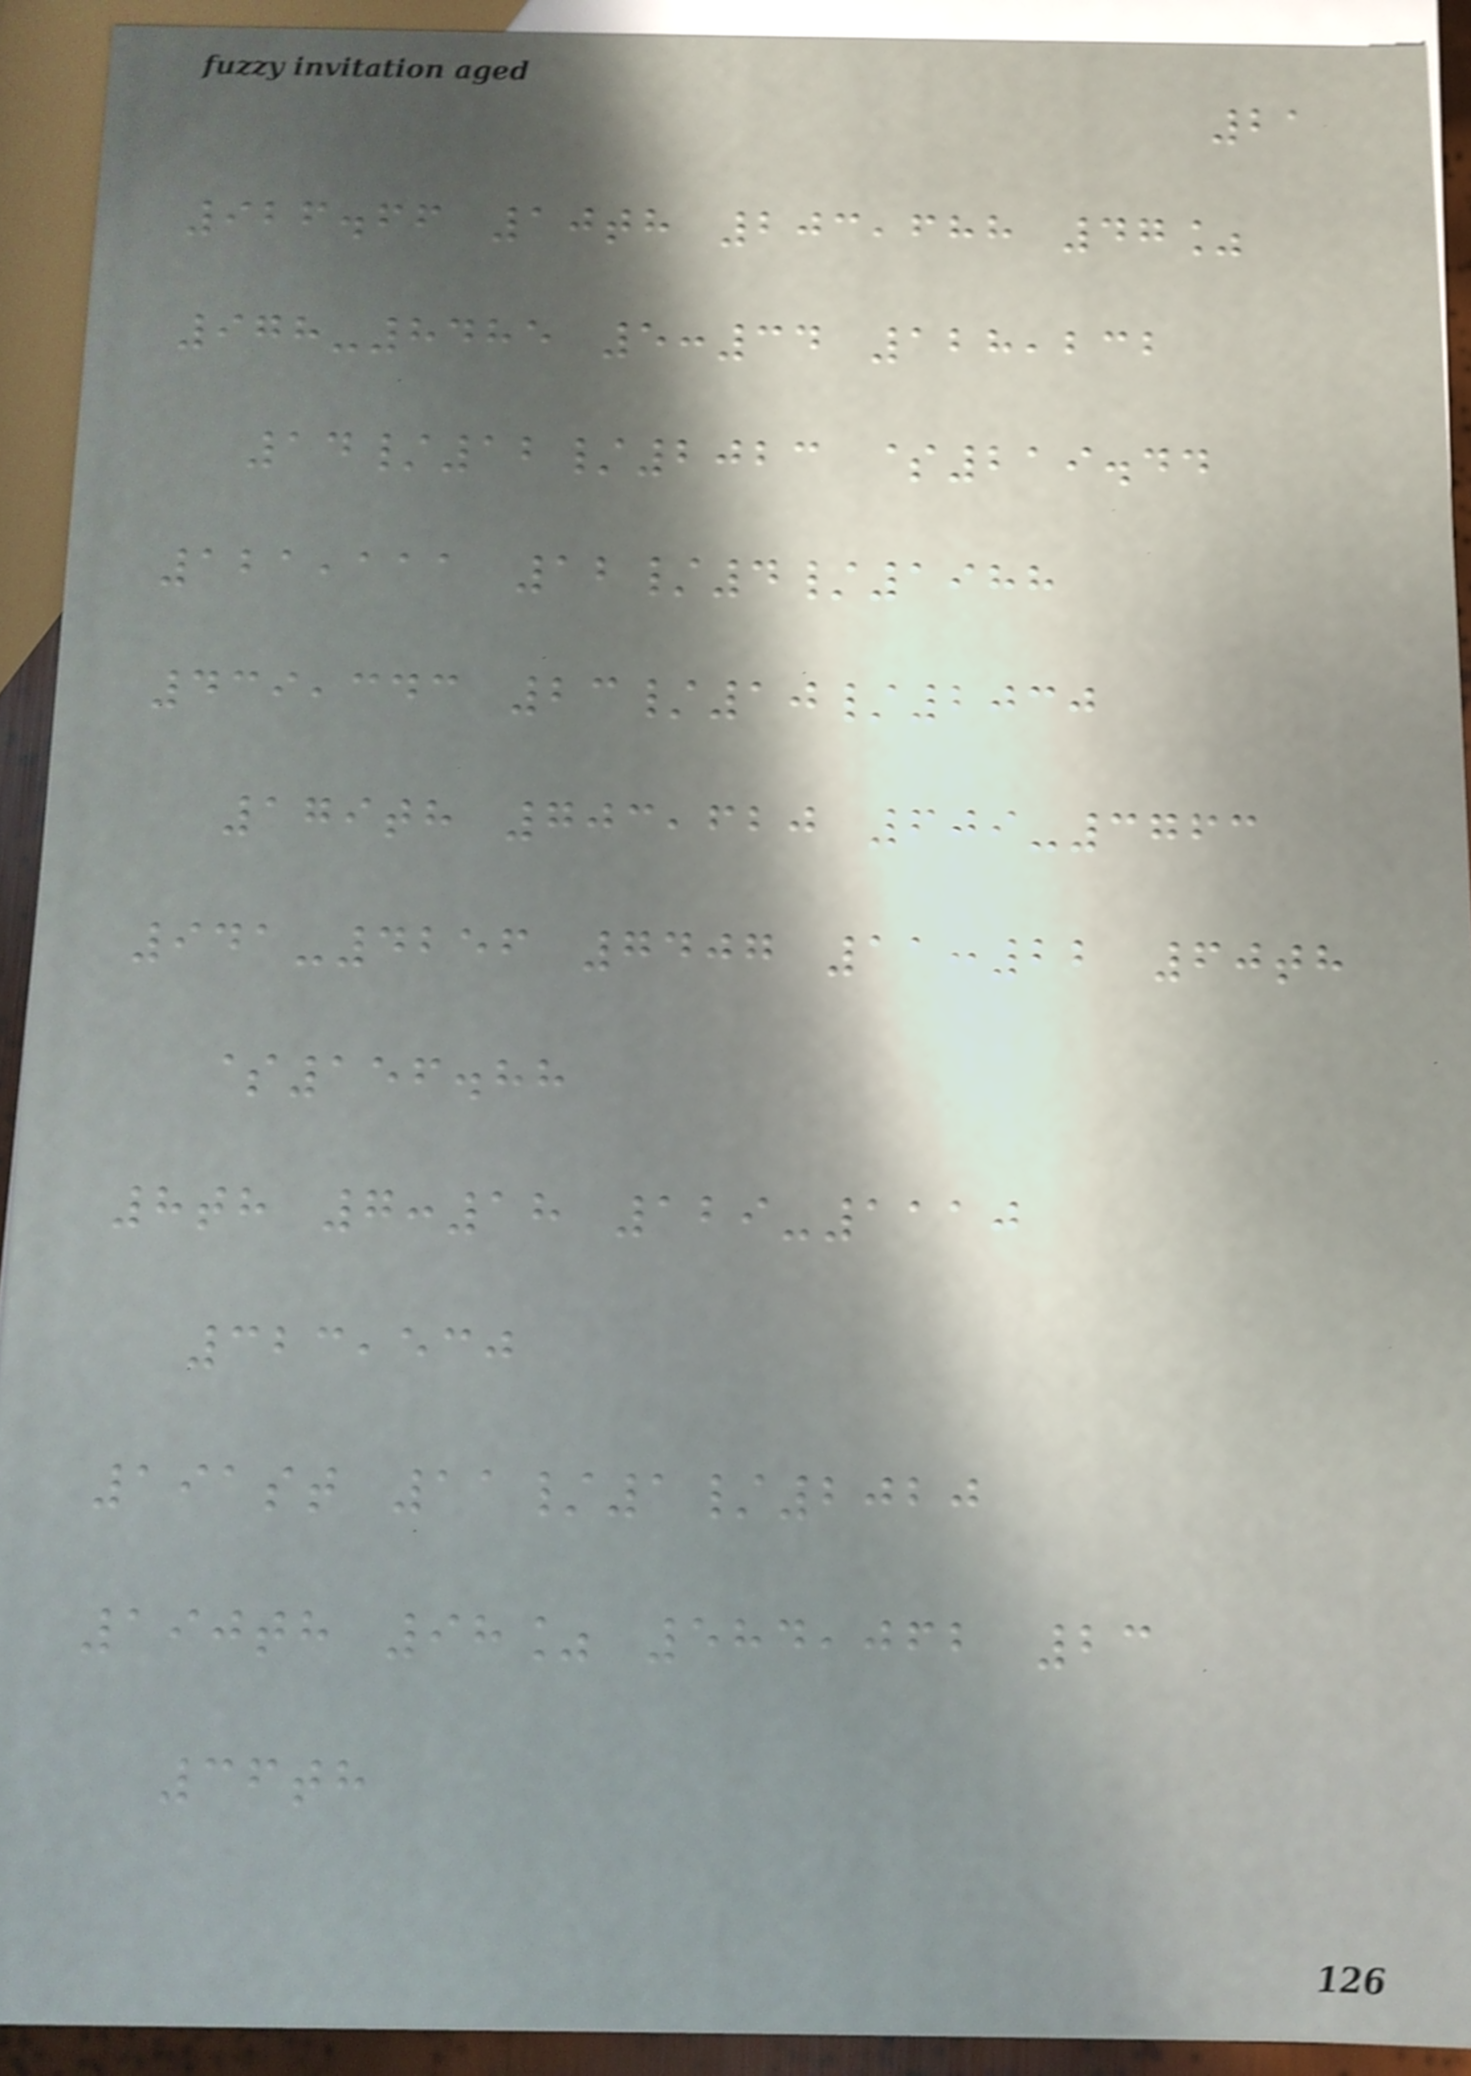21
926.66 10th 203,688 47%
978-8485 5:34 128,232
14/12/2023 $219.44
121,111 12/4/1988
439,343 23/10/2030
179th 703,620 609-3763
941-4256 7407 11:22 60th
$156.88
8th 7:18 129-1110
323,530
191st 11/1/2020
190th 98% 584,062 23
36th
